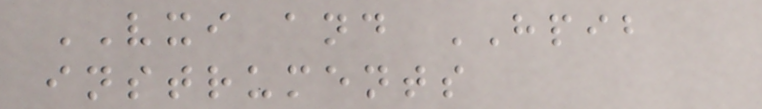VXI and HPIB
instruments
